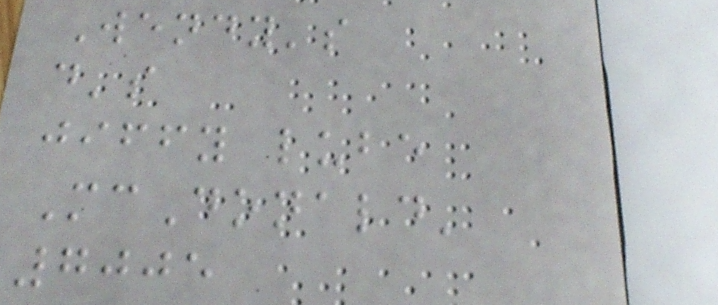Wendy's
d's
jiffy lube
McDonald'
7005
